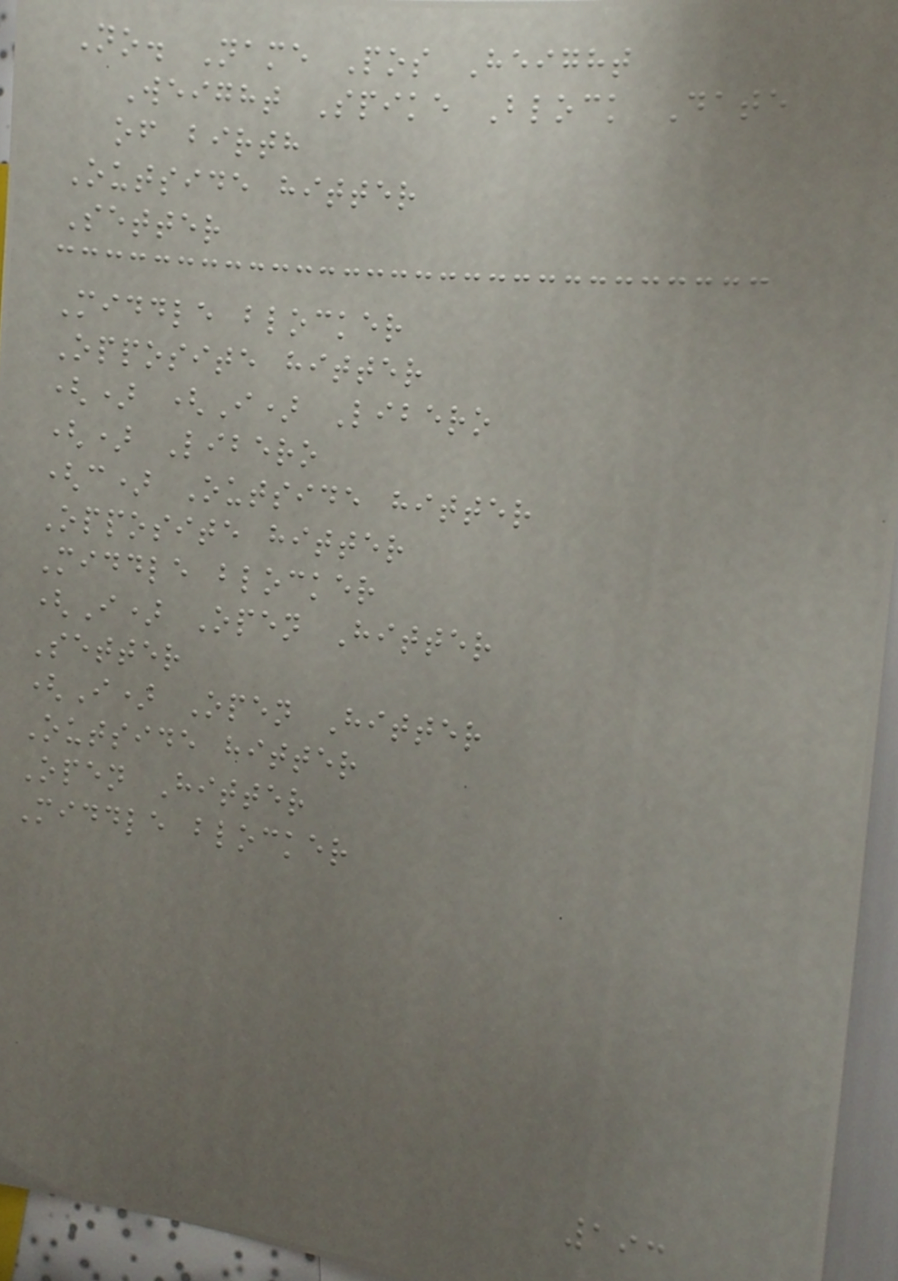No. Name Pos Height
Weight Spike Block Date
of birth
Outside hitter
Setter
Middle blocker
Opposite hitter
() (I) Libero
() Libero
(c) Outside hitter
Opposite hitter
Middle blocker
(I) Open Hitter
Setter
(I) Open Hitter
Outside hitter
Open Hitter
Middle blocker
193
